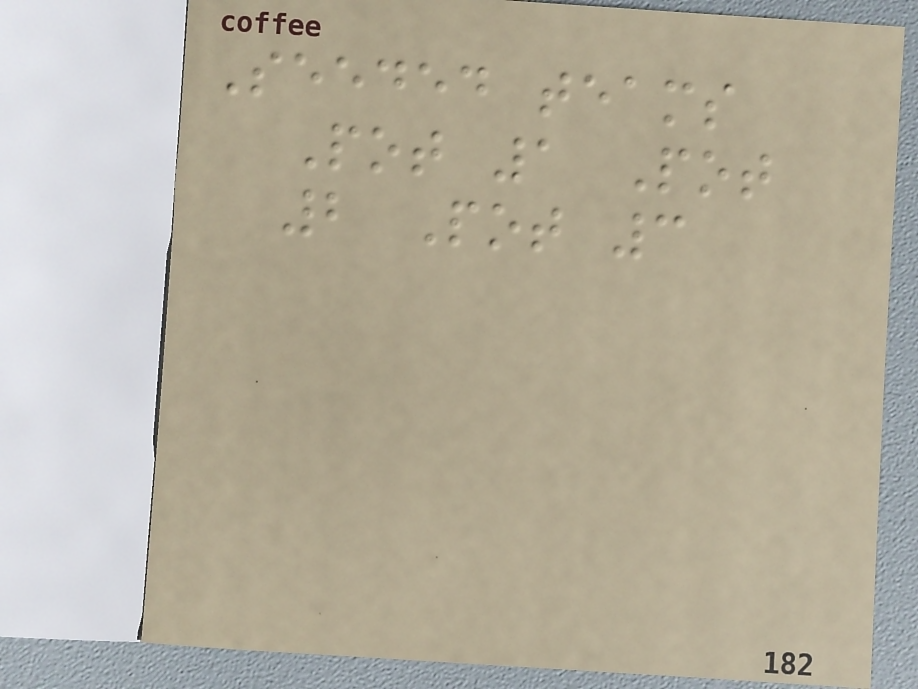Seeded teams
Pot 1 Pot
2 Pot 3
